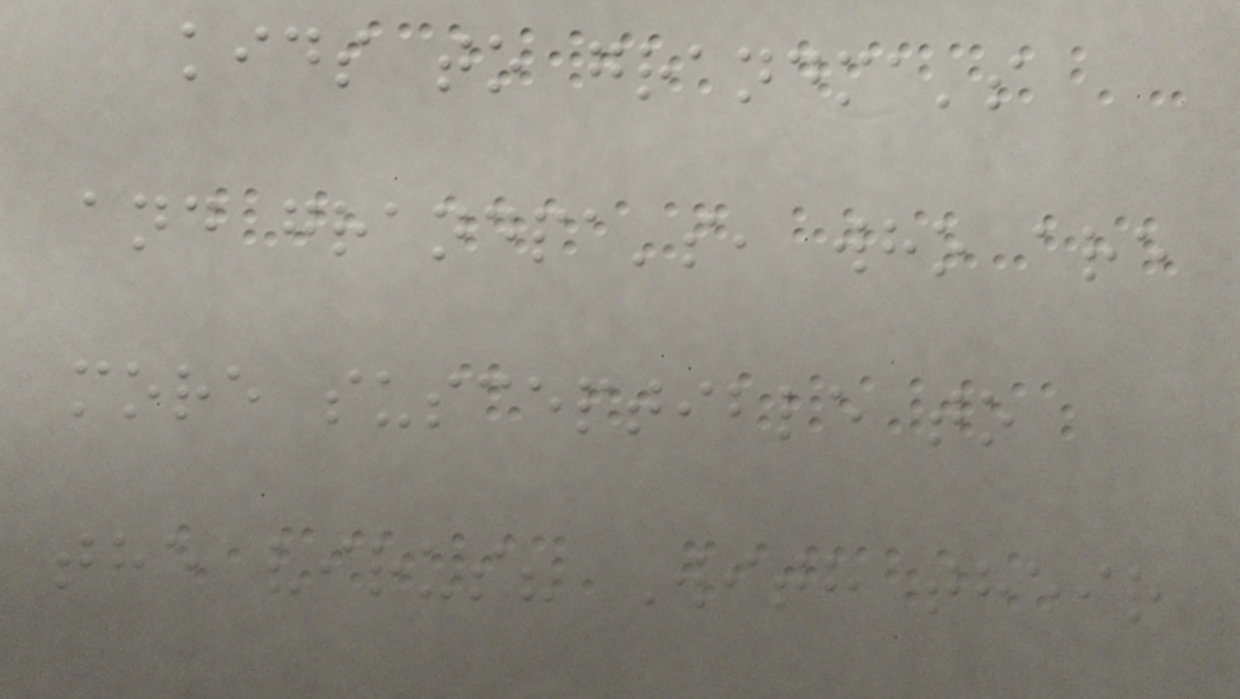kids to grandma's
and grandpa's, who are
more susceptible to
the virus? With their
